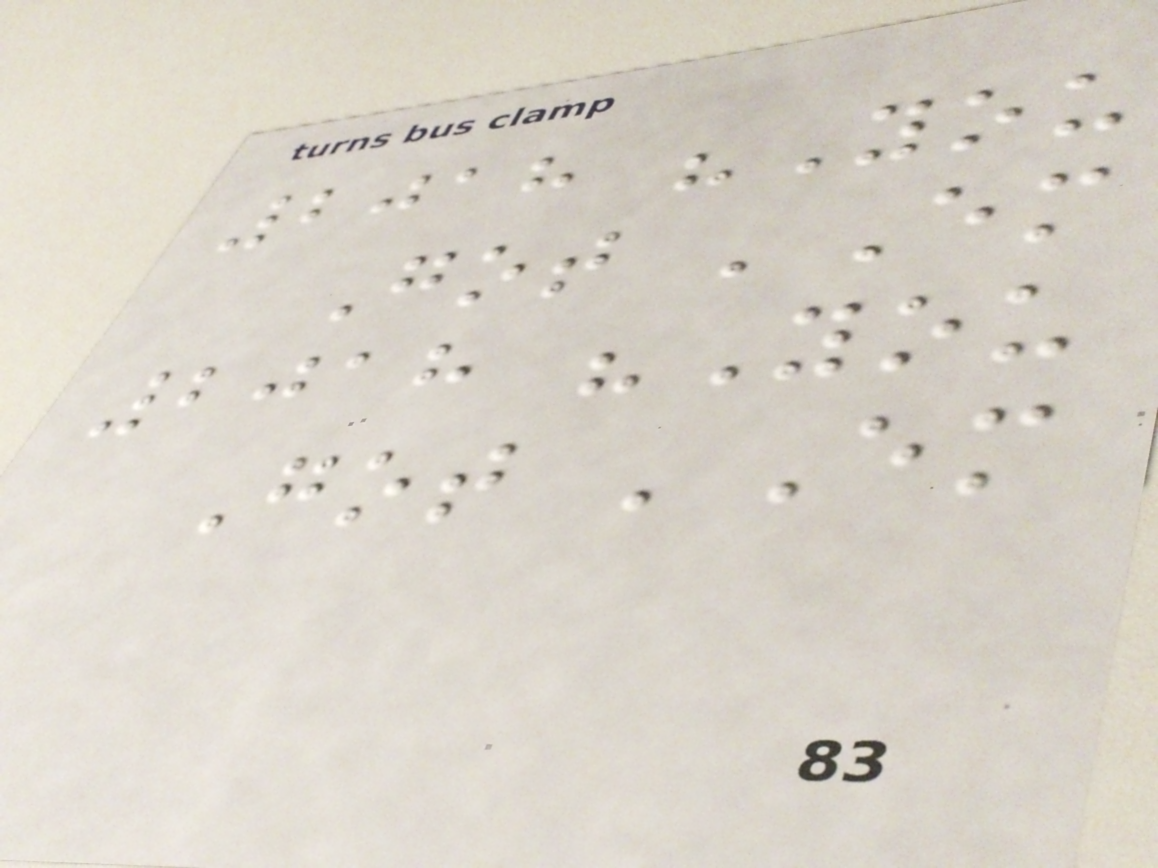2018 "You
Got 'Em
2018 "You
Got 'Em
